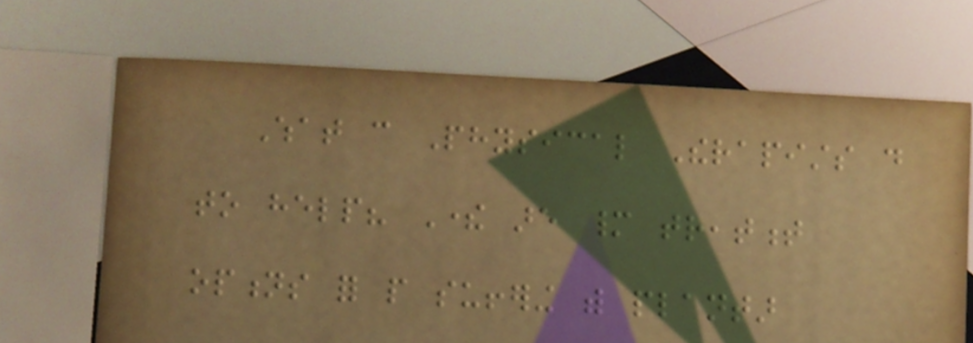What can Physical Therapists do
to help? There are many treatment
options for people suffering with plantar
